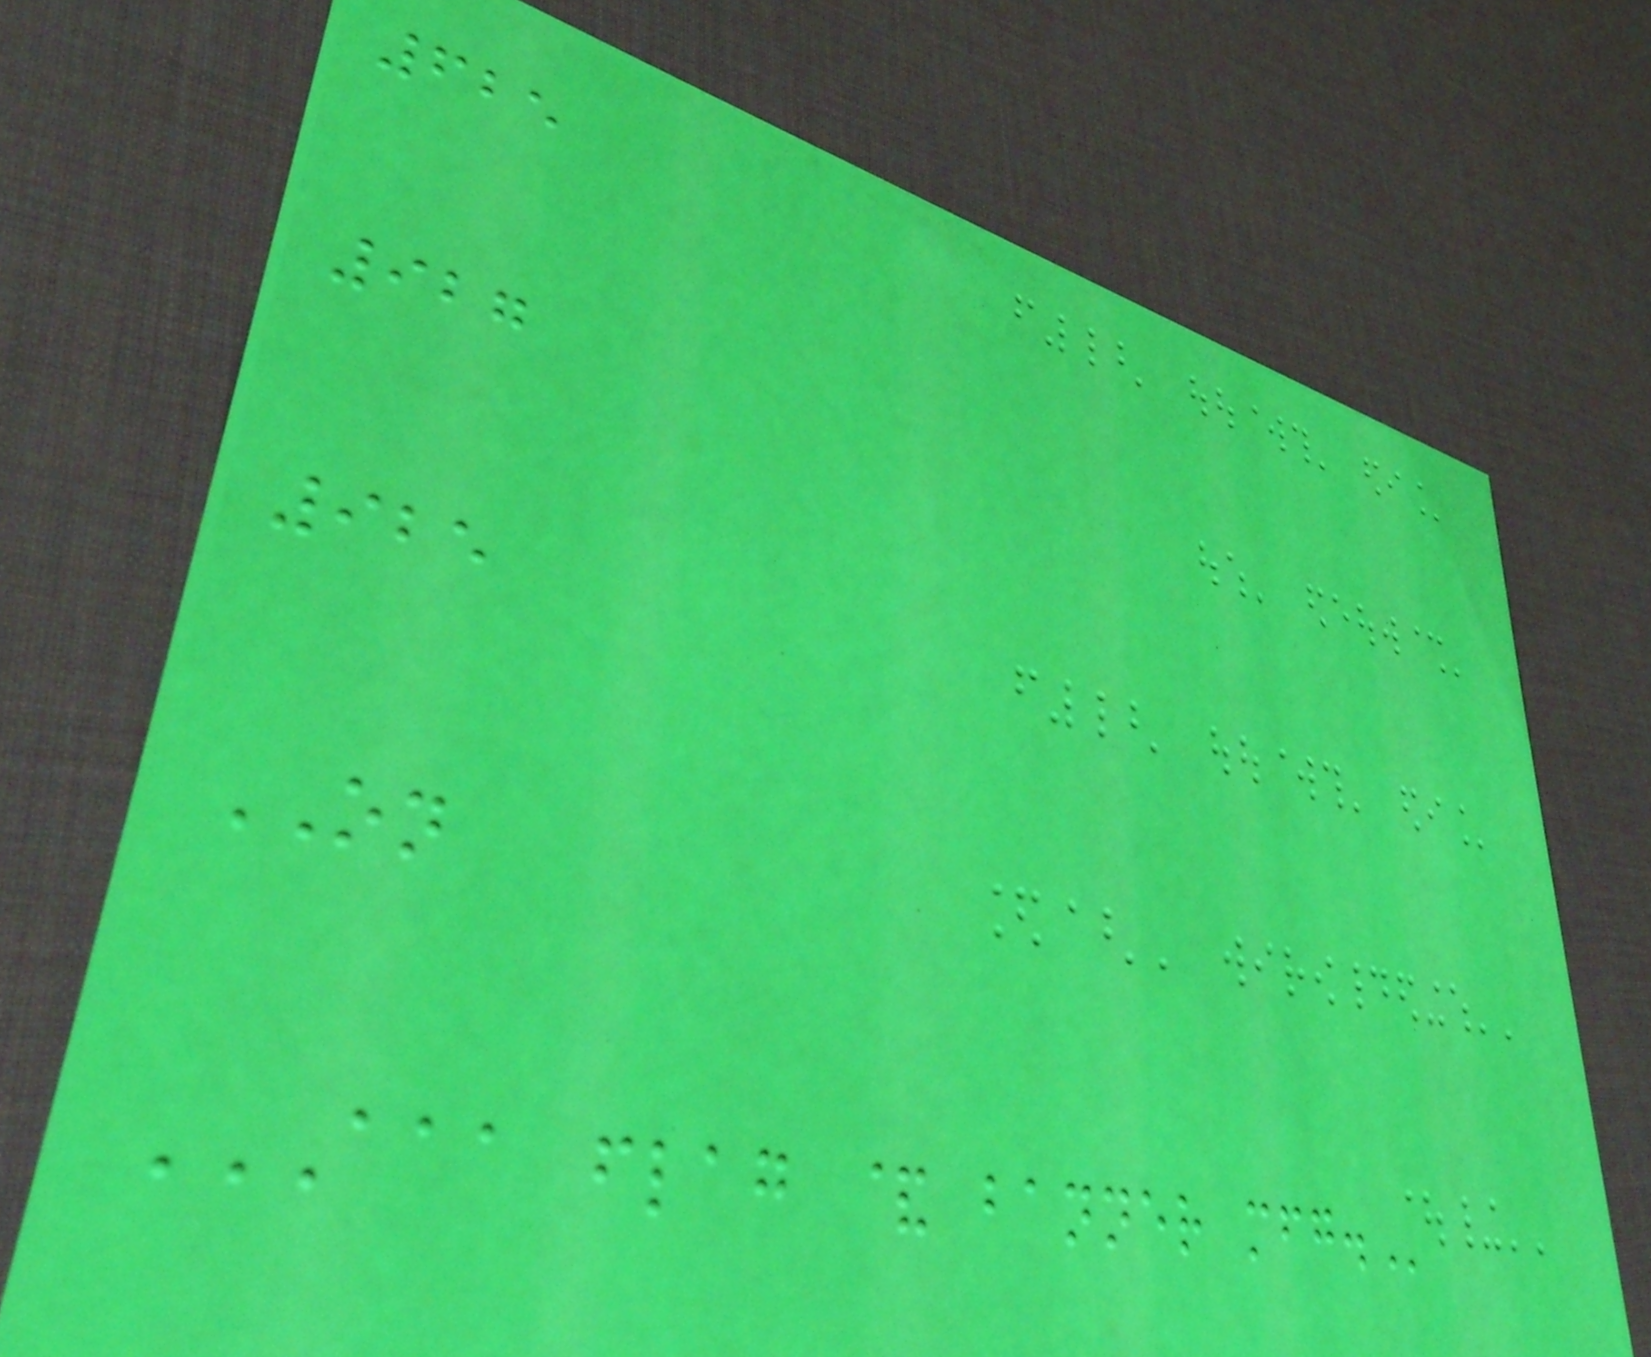625
927
925
ON
AAA FLAG & BANNER MFG.
